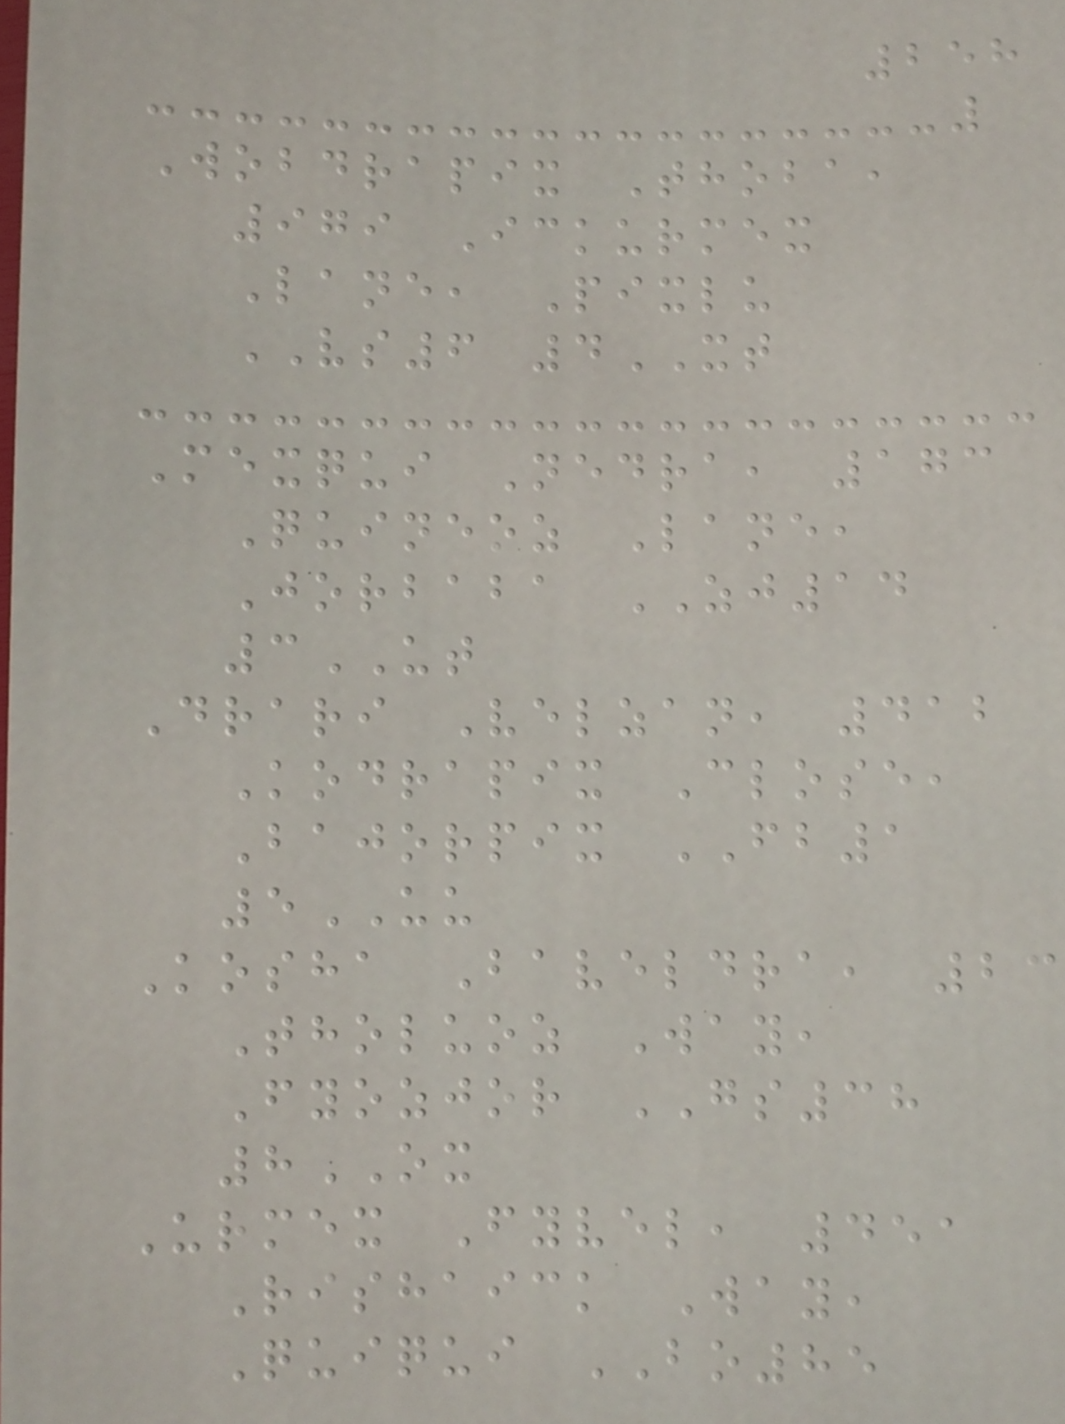258
Wobdrapix Thoba,
979 Ickurmex
Lane, Pixlu
VS6 4XT
Mexqui Nedra, 173
Quineoz Lane,
Jorbaba ZJ14
3UT
Drari Velzan, 412
Kodrapix Close,
Bajorpix FB1
5UU
Kosha Baveldra, 23
Tholuoz Way,
Fyozjor GS38
8OX
Urmex Fyvel, 451
Rishaick Way,
Quiqui BO85
